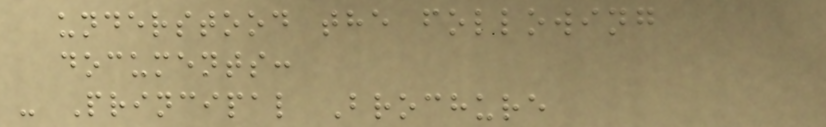understood the following
documents:
- Principal Brochure
